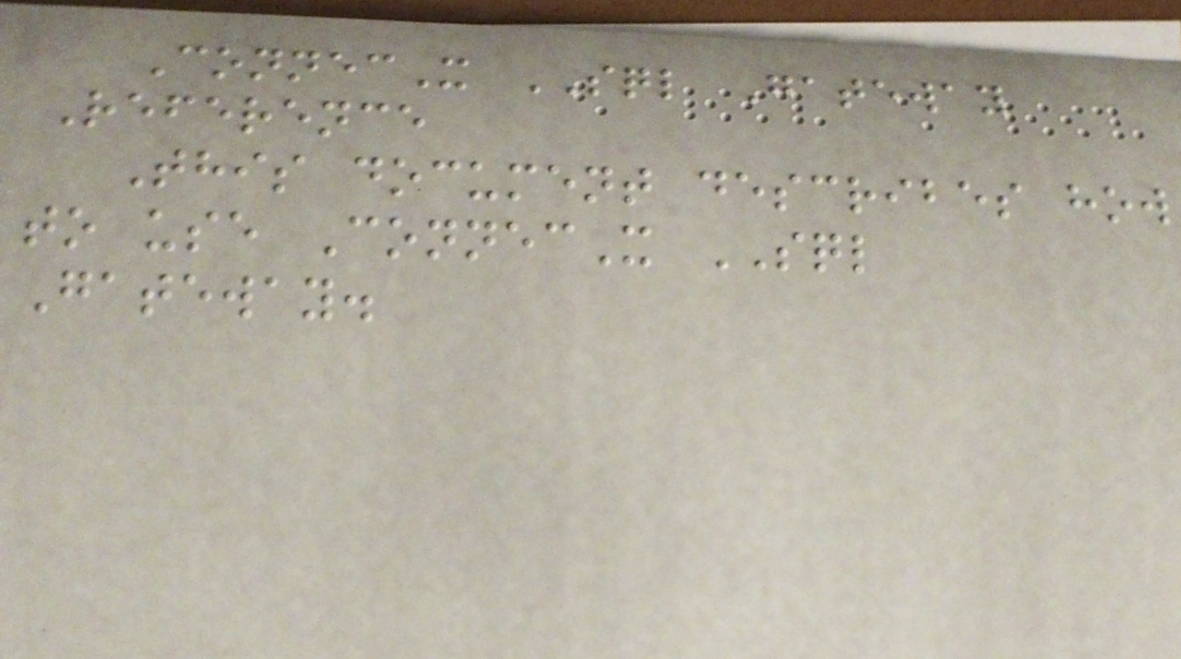ConnecX SQL Gateway
Reference
This document describes how
to use ConnecX SQL
Gateway.
